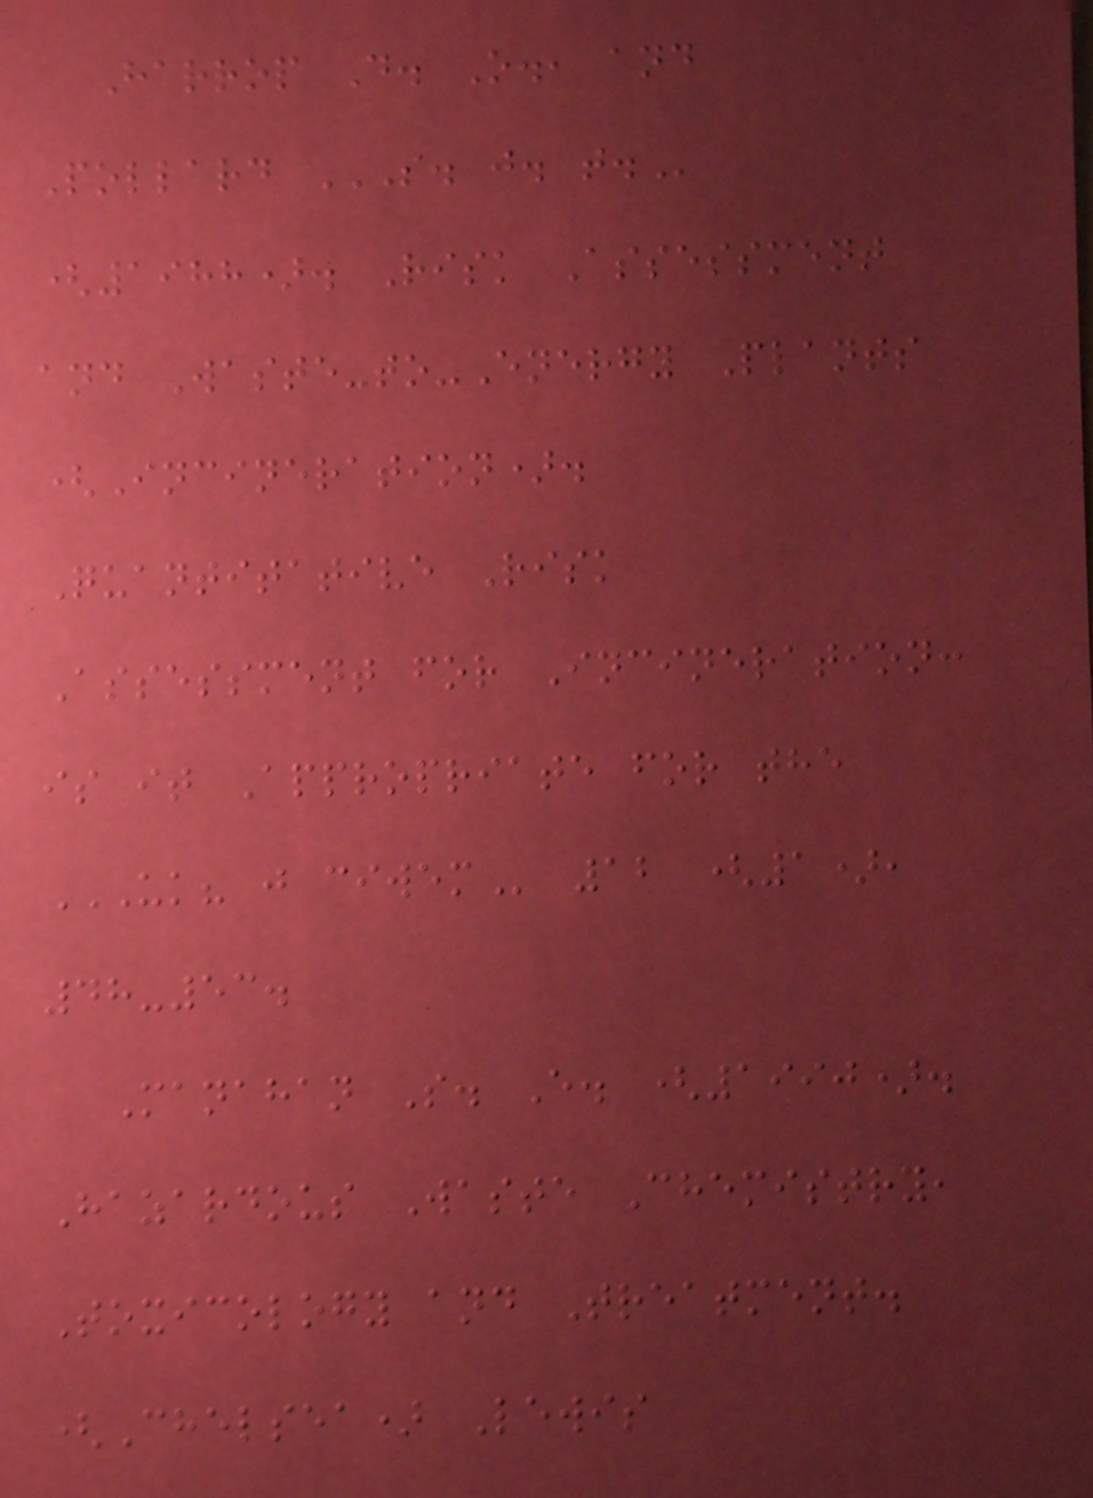Harrop D. O., and
Pollard S. J. T.
(1988). Risk Assessment
and Waste-to-Energy Plants
(Incineration).
Quantitative Risk
Assessment for Incineration:
is it Appropriate for the
UK? J CIWEM 12 (1),
48-53.
Manahan S. E. (1990).
Hazardous Waste Chemistry,
Toxicology and Treatment.
(Chelsea) Lewis
